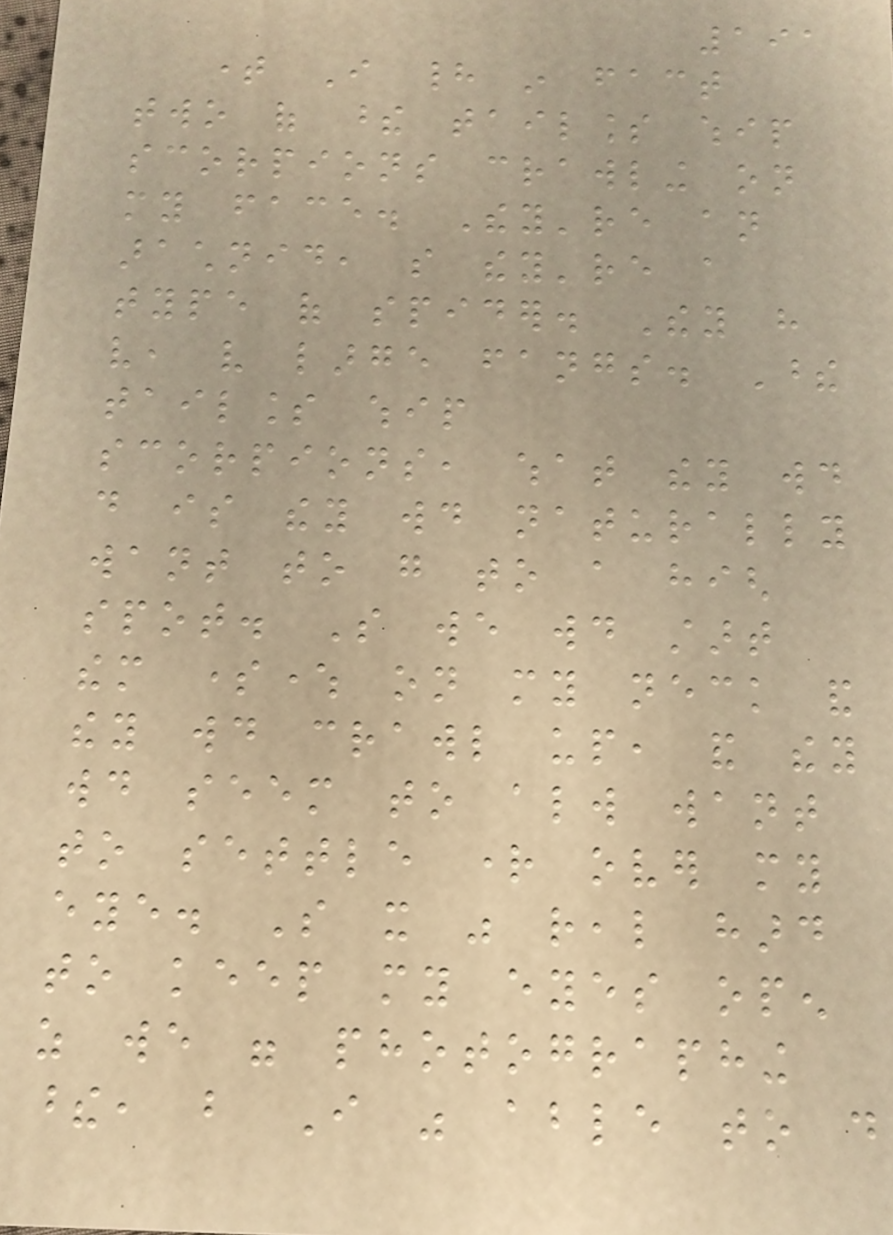191
time I had in fact
two of these tailless whip
scorpions crawling on
my face. They're an
arachnid, so they're a
type of spider. They have
very, very large fangs. These
tailless whip
scorpions, what they would
do is they would naturally
want to go to a high
spot. So we would start
them somewhere on my neck and
they would crawl up, and they
would seem to always want
to settle right over my
eye. So it was real hard
to keep my eyes open
as we were photographing
these, but I was able to do
